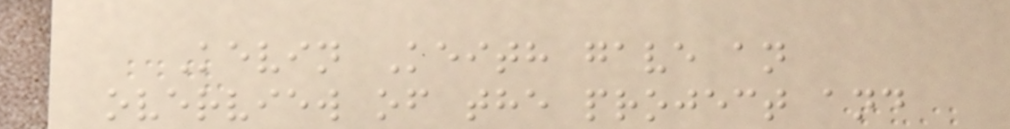Kevin Keith gave an
overview of the project and
